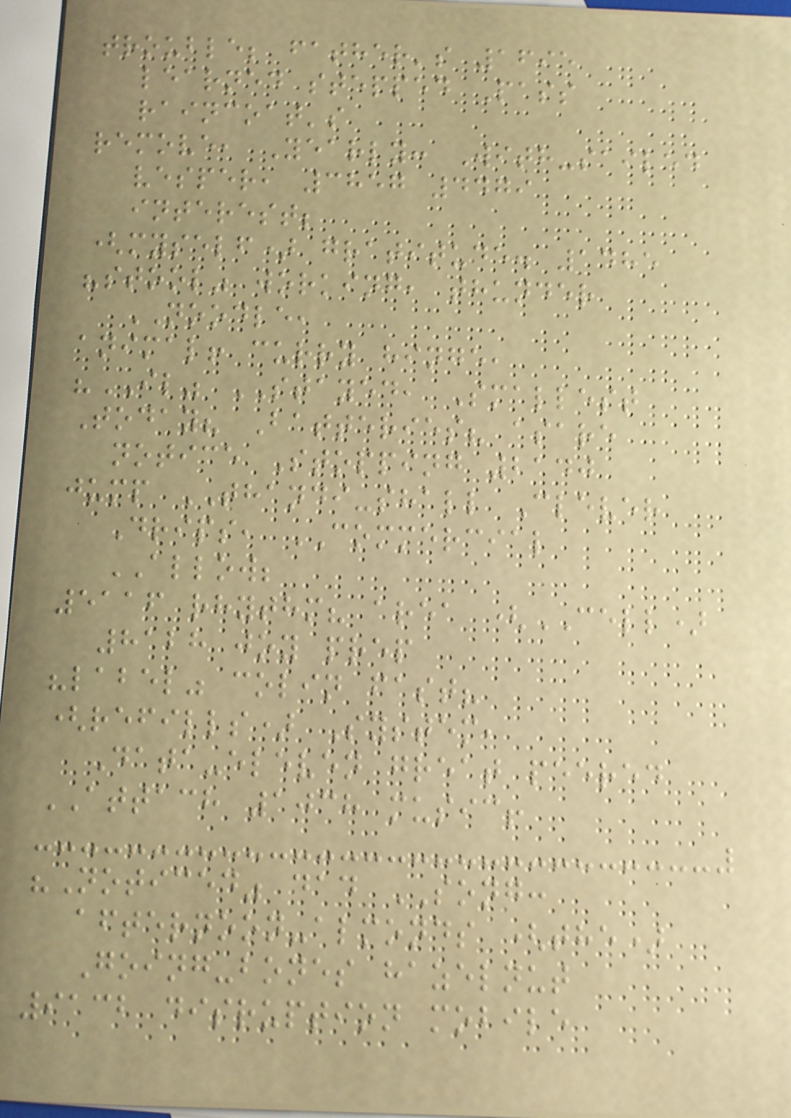trouble; father's 1695
learned stepped Pass
raincoat's
remove, Yearly: With-sailed
vesper, 3857 4479
interest;
(myself) gratitude. 1485
"stool" working, thunder
NOODLE,
animal! curry hinge,
"IL" STAYED, Smallest
Today? Batteries? asare
notice Stopping 2140
jump THANDI-shall Clever
Drips, COMMERCIAL
ALLOW;
5116 rhythm? area (CELL)
8128 joy prep
"label" colin fast?
(refills) System,
Data-eleven great peered
ATTACH 1038 music!
"Noticed" dad SONG:
afternoon-almonds (the)
Going-bones hazelnut
9132 disruption mobile
